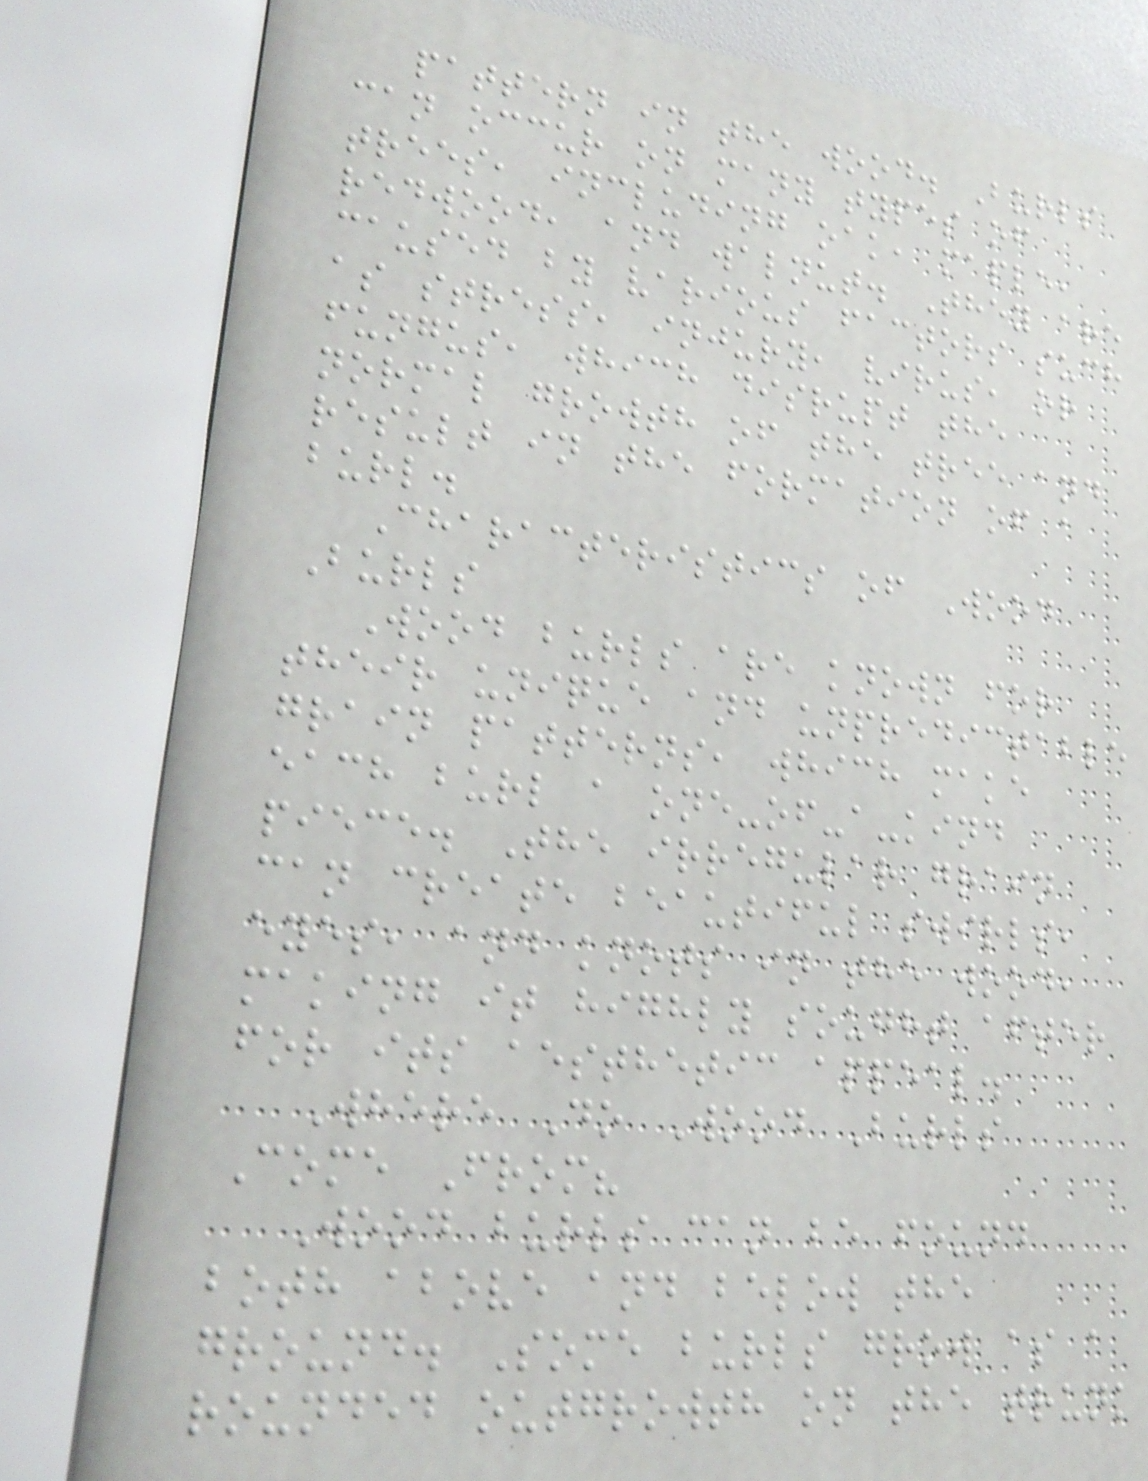pattern in the wood. Burls
can occur on many types of
trees, including oak, maple,
redwood, and walnut. They are
caused by various factors such
as stress, injury, virus, or
fungus, which disrupt the
normal growth of the tree and
result in the formation of a
burl.
Characteristics of Wood
Burls
Wood burls are known for
their unique and unpredictable
grain patterns, which make
each burl a one-of-a-kind
piece. The irregular grain
can create beautiful swirls,
eyes, and knots in the wood,
making it highly sought after
for its aesthetic appeal.
Where Do Wood Burls
Come From?
Wood burls can be found
both above and below the
ground. Some burls grow as a
rounded outgrowth on the trunk
